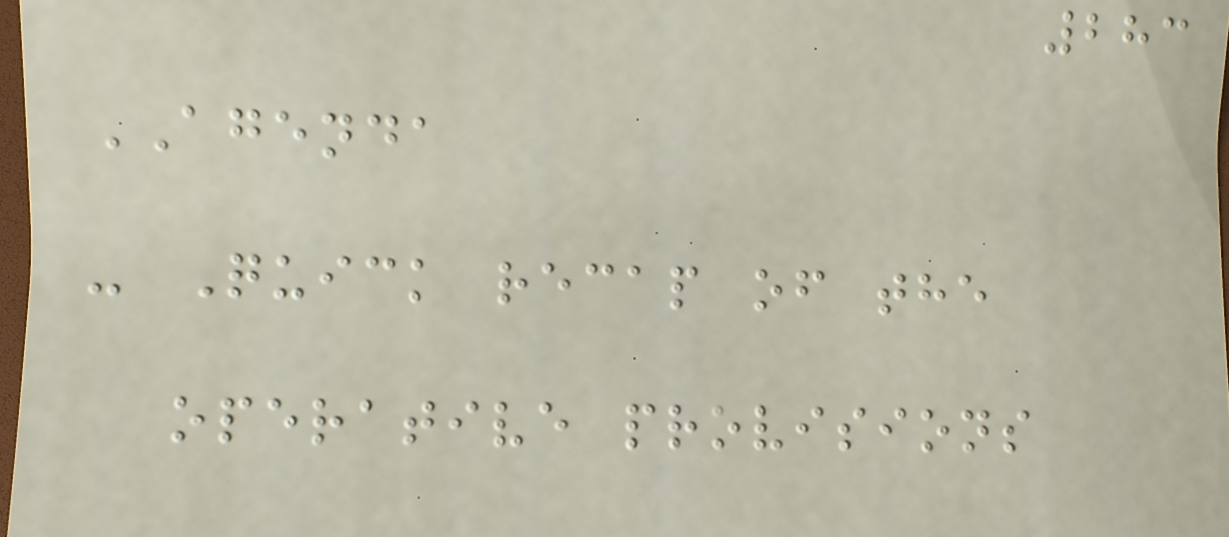283
AGENDA
- Quick recap of the
operative provisions
